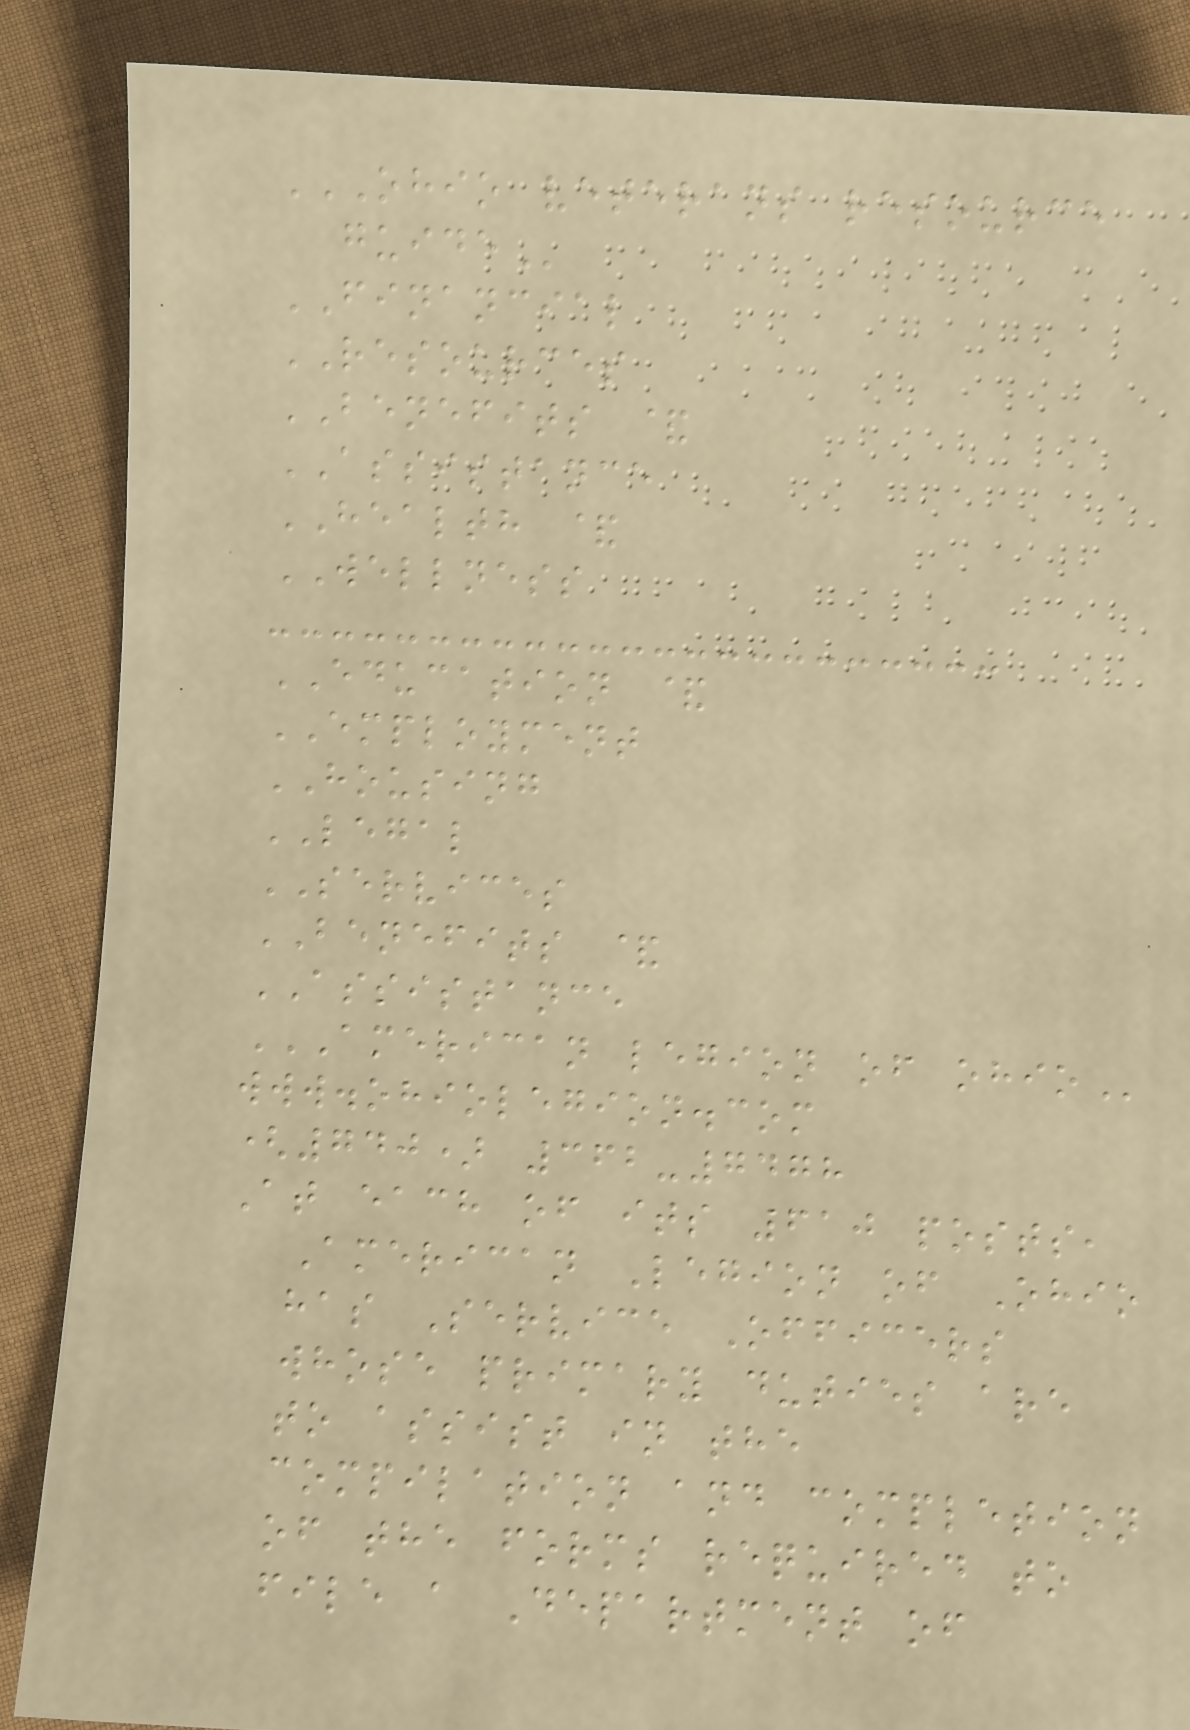OHIO VETERANS RESOURCE
GUIDE
FINANCIAL
RESOURCES
BENEFITS &
ASSISTANCE
HEALTH &
WELLNESS
EDUCATION &
EMPLOYMENT
HOUSING
LEGAL
SERVICES
BENEFITS &
ASSISTANCE
AMERICAN LEGION OF OHIO
www.ohiolegion.com
(740) 362-7478
At each of its 610 posts,
American Legion of Ohio
has Service Officers
whose primary duties are
to assist in the
compilation and completion
of the forms required to
file a Department of
